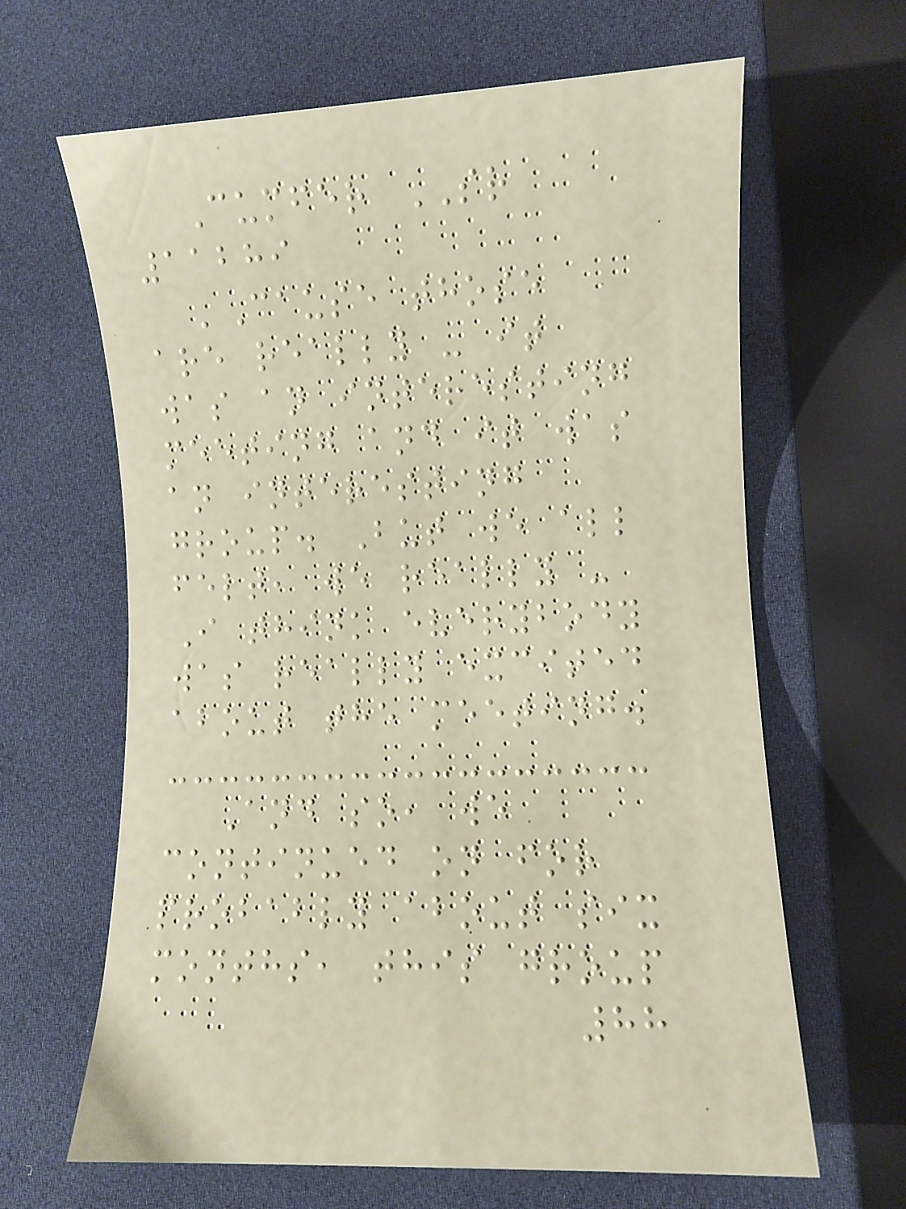Cumfer SR
11289
'Cause those
are really - it
was an interesting
meeting and it was
an interesting
group. But we all
felt, we really -
I think everybody
was really excited
about the meeting.
And so, we
continued on for
probably about six
months, this group
88
